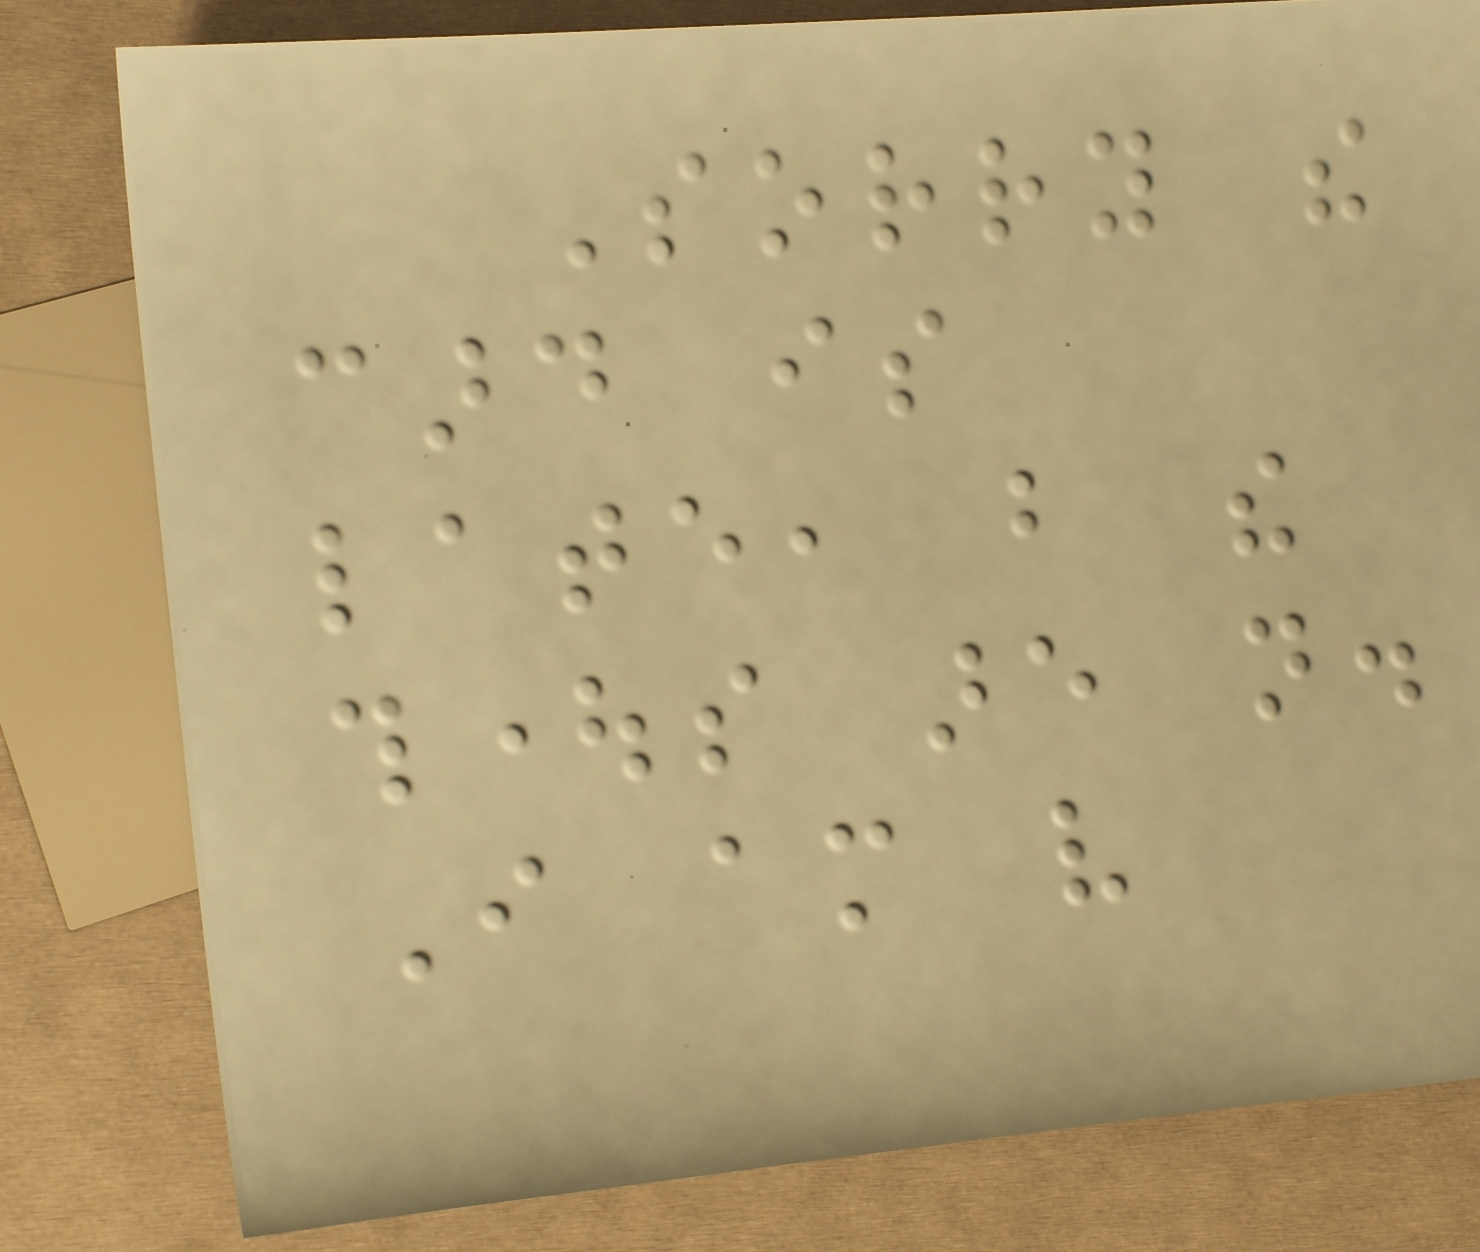Sorry the
card is
late, but the
thoughts are not.
I am very
